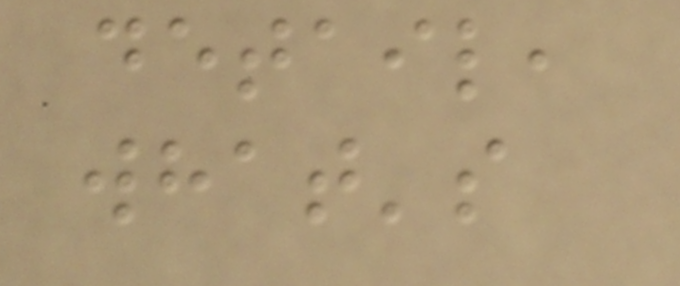detail,
what's
